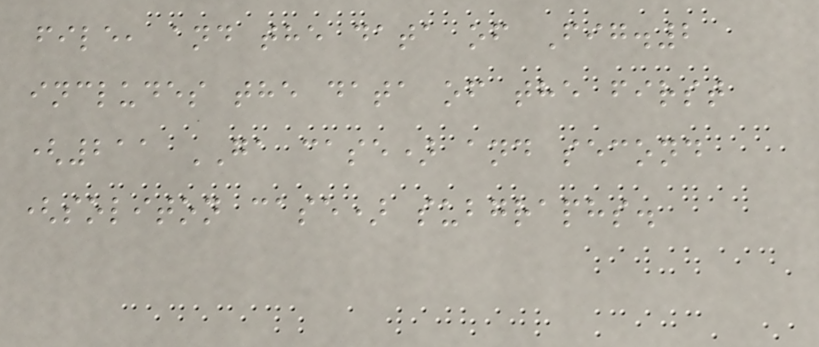file, and the data of Fig.2
includes the data of the first
(211 GA case) and second
(soliton case) subgraphs.
